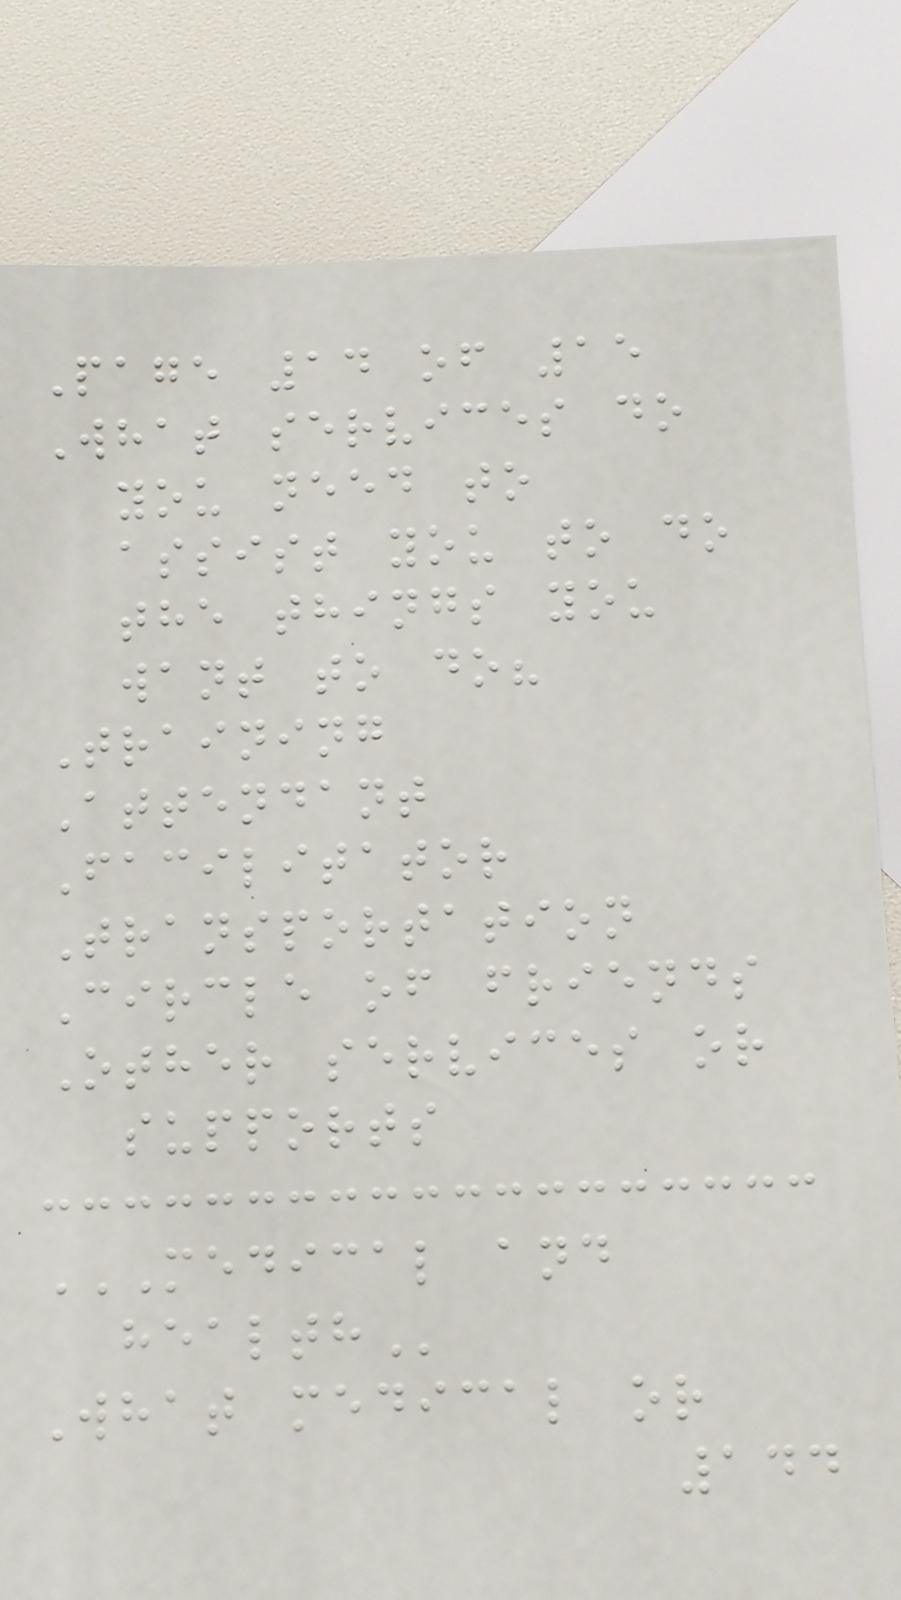Page 14 of 15
What services do
you need to
assist you to do
the things you
want to do?
Training
Attendant
Facilitator
Transportation
Circle of friends
Other services or
supports
MEDICAL AND
HEALTH
What medical or
144
